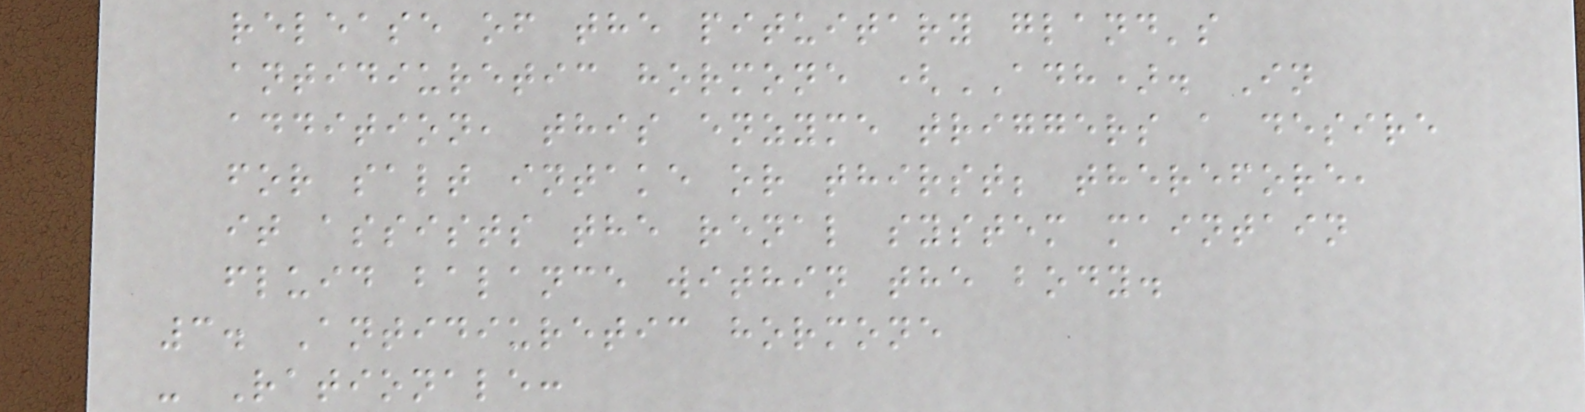release of the pituitary gland's
antidiuretic hormone (ADH). In
addition, this enzyme triggers a desire
for salt intake or thirst; therefore,
it assists the renal system maintain
fluid balance within the body.
3. Antidiuretic hormone
- Rationale:
